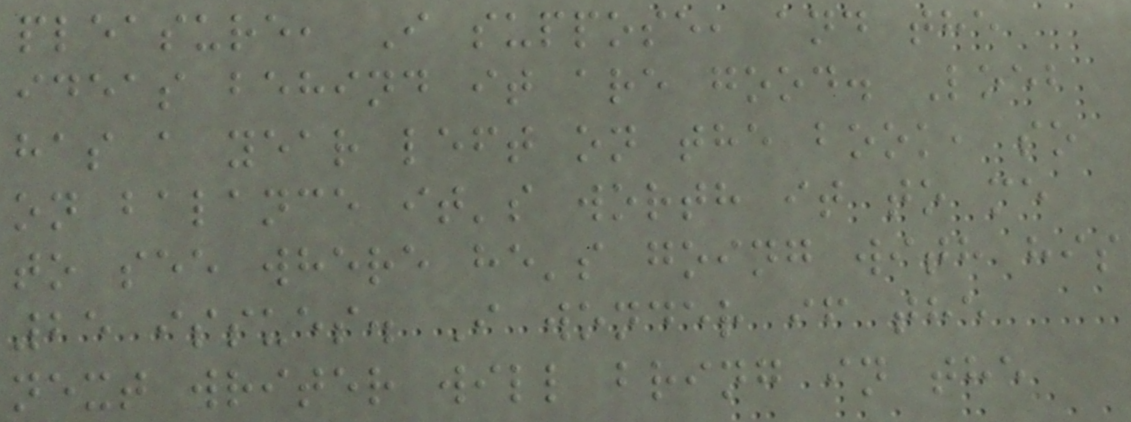pleasure, I suppose, and the
ideas behind it are good. Loeb
has a year left on the book, so
on balance it's worth it to me
to see where he's going with his
25 issues. I wonder if the
next writer will bring in the
